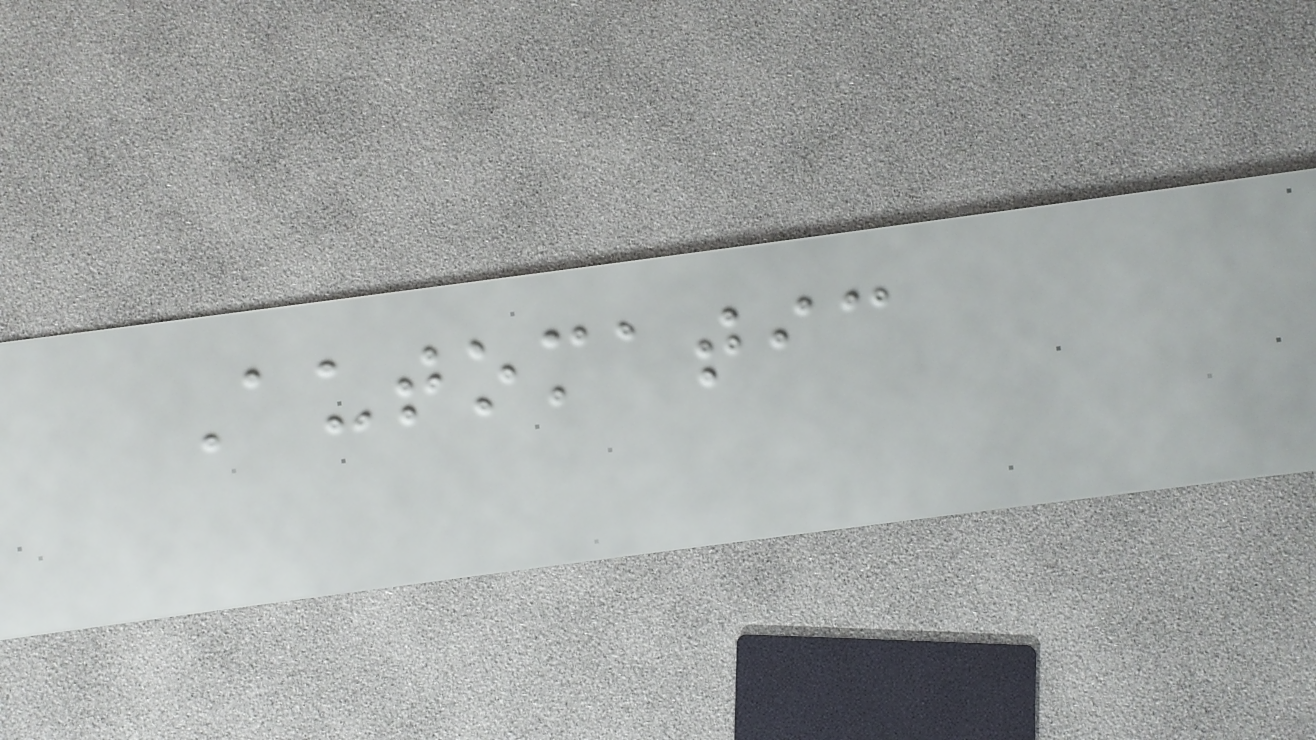Automatic
